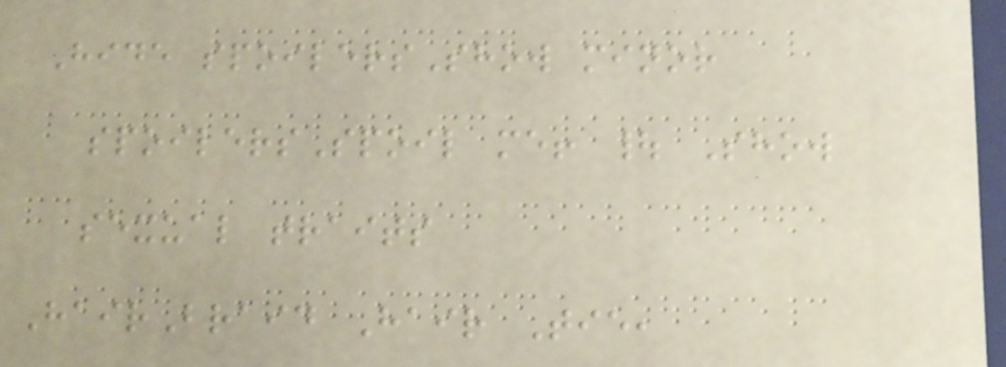Hide spoilersShow minor
spoilersSpoil me! | Show
sexual traits
HairBraid Hair Tie,
